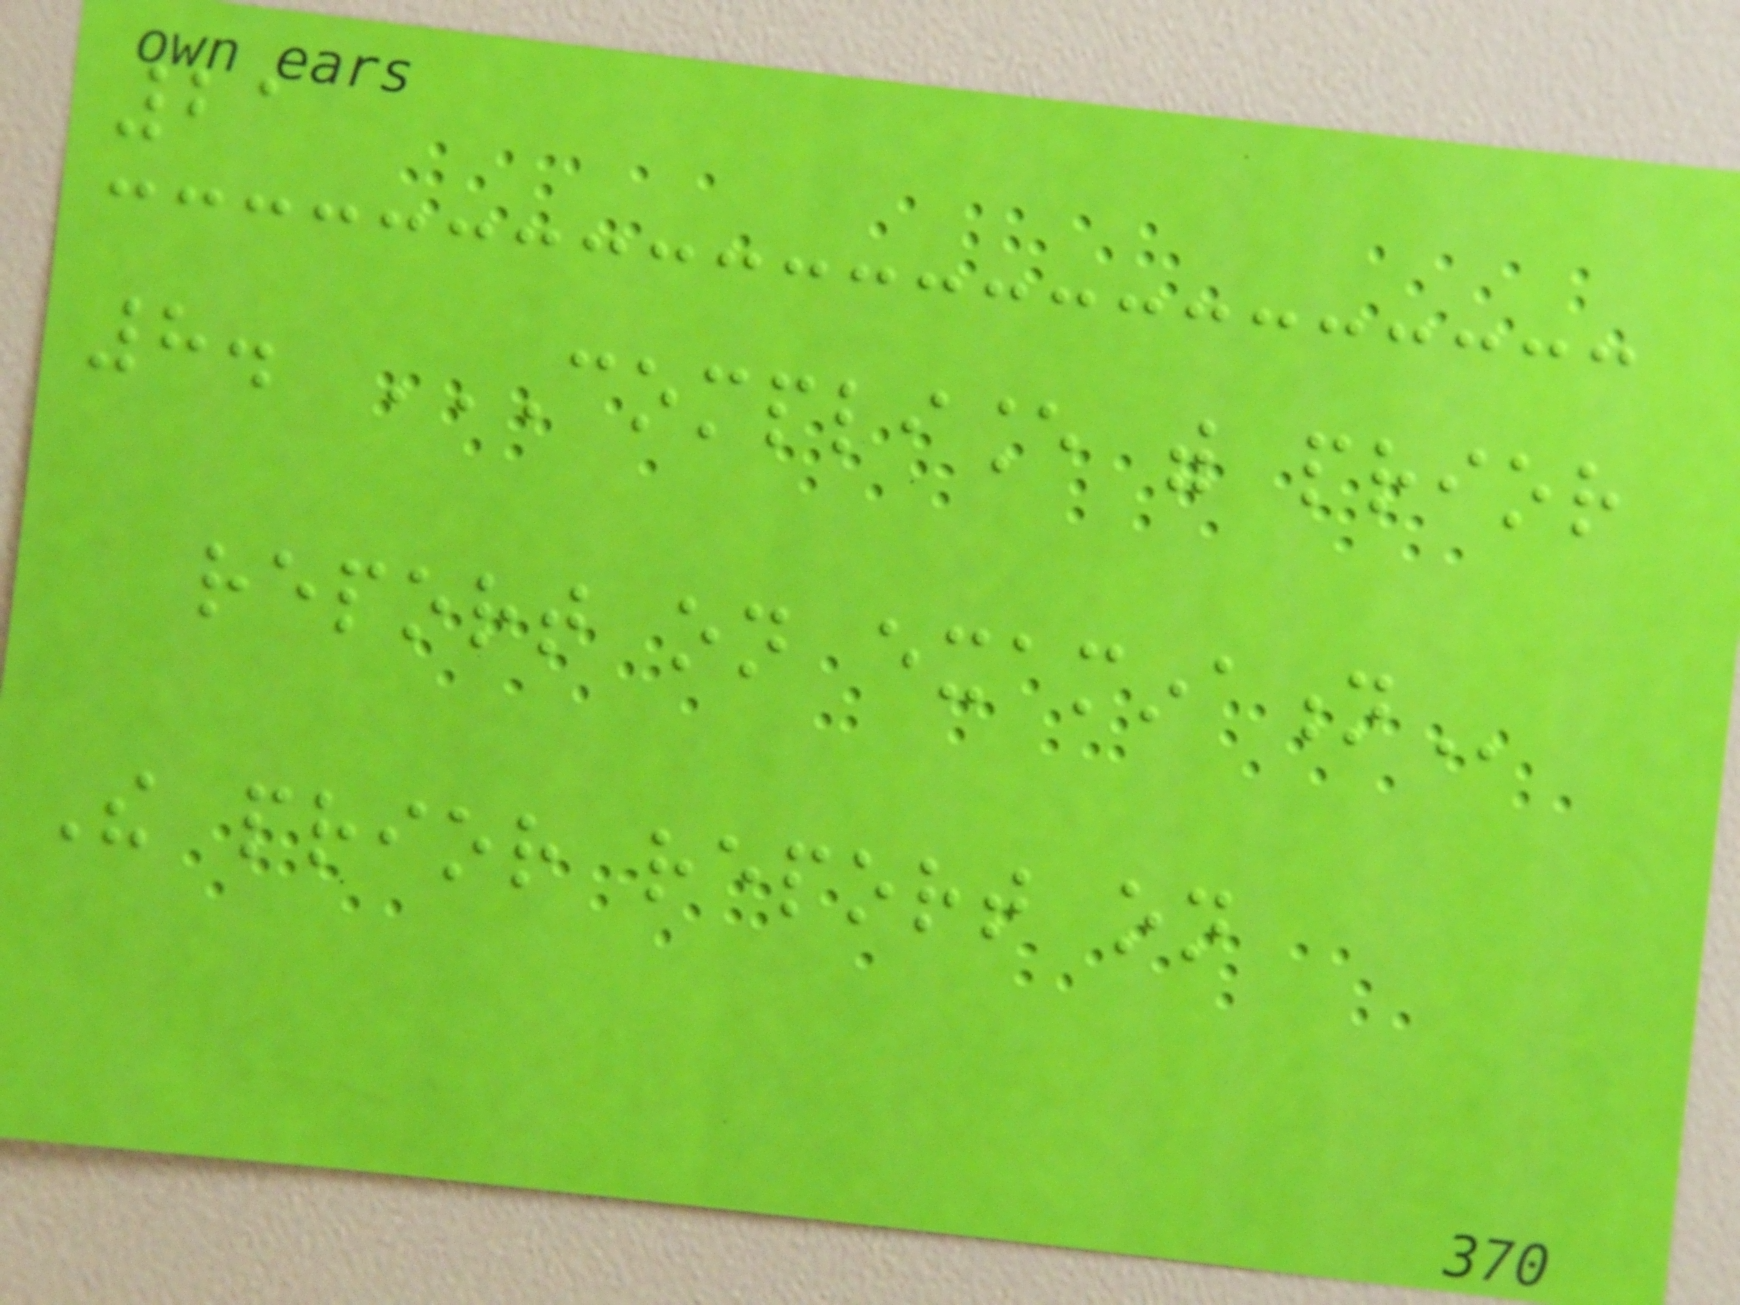21
8. COMPLIANCE WITH PRIOR
REPORT ON EXAMINATION
The prior report on
